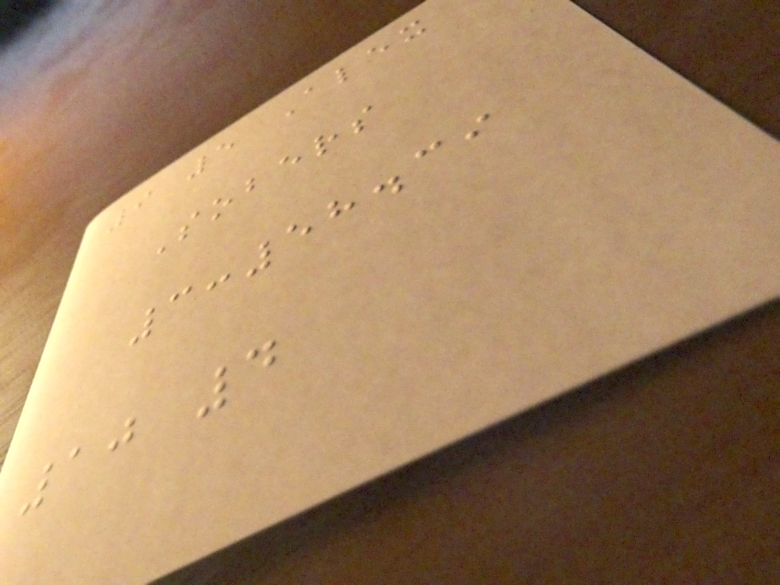9 5 Alex
Sobers
3:58.39
10 4
